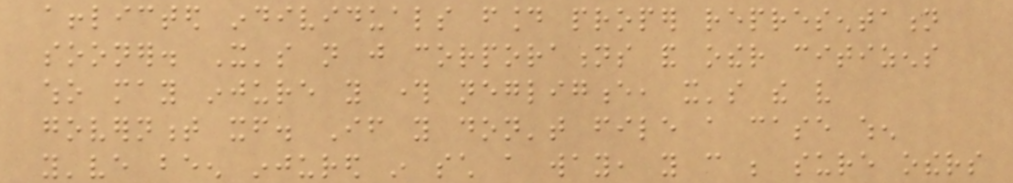afflicted individuals found proper representation
sooner. It's not just corporations and other citizens
who may injure you through negligence, it's the very
government itself. If you don't file a case when
you've been injured in such a way, you can be sure others
